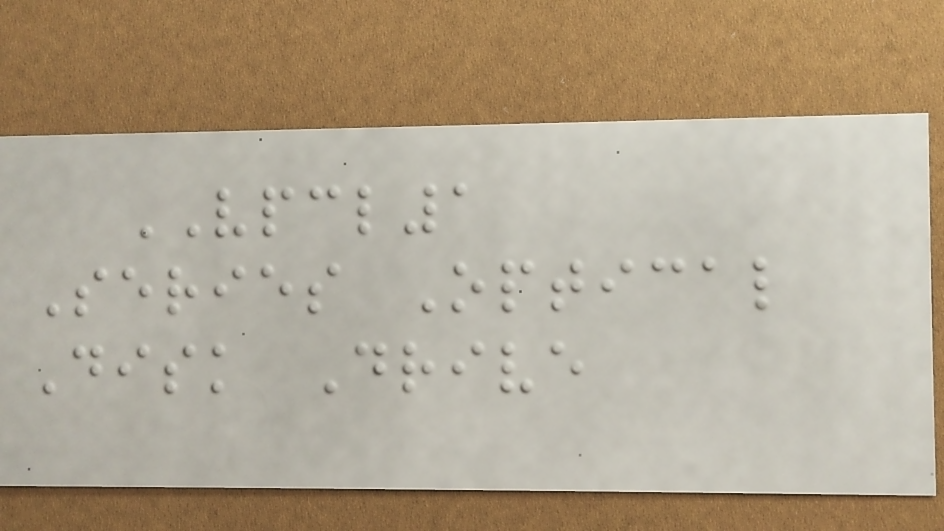VPCL1
Series Optical
Disk Drive
